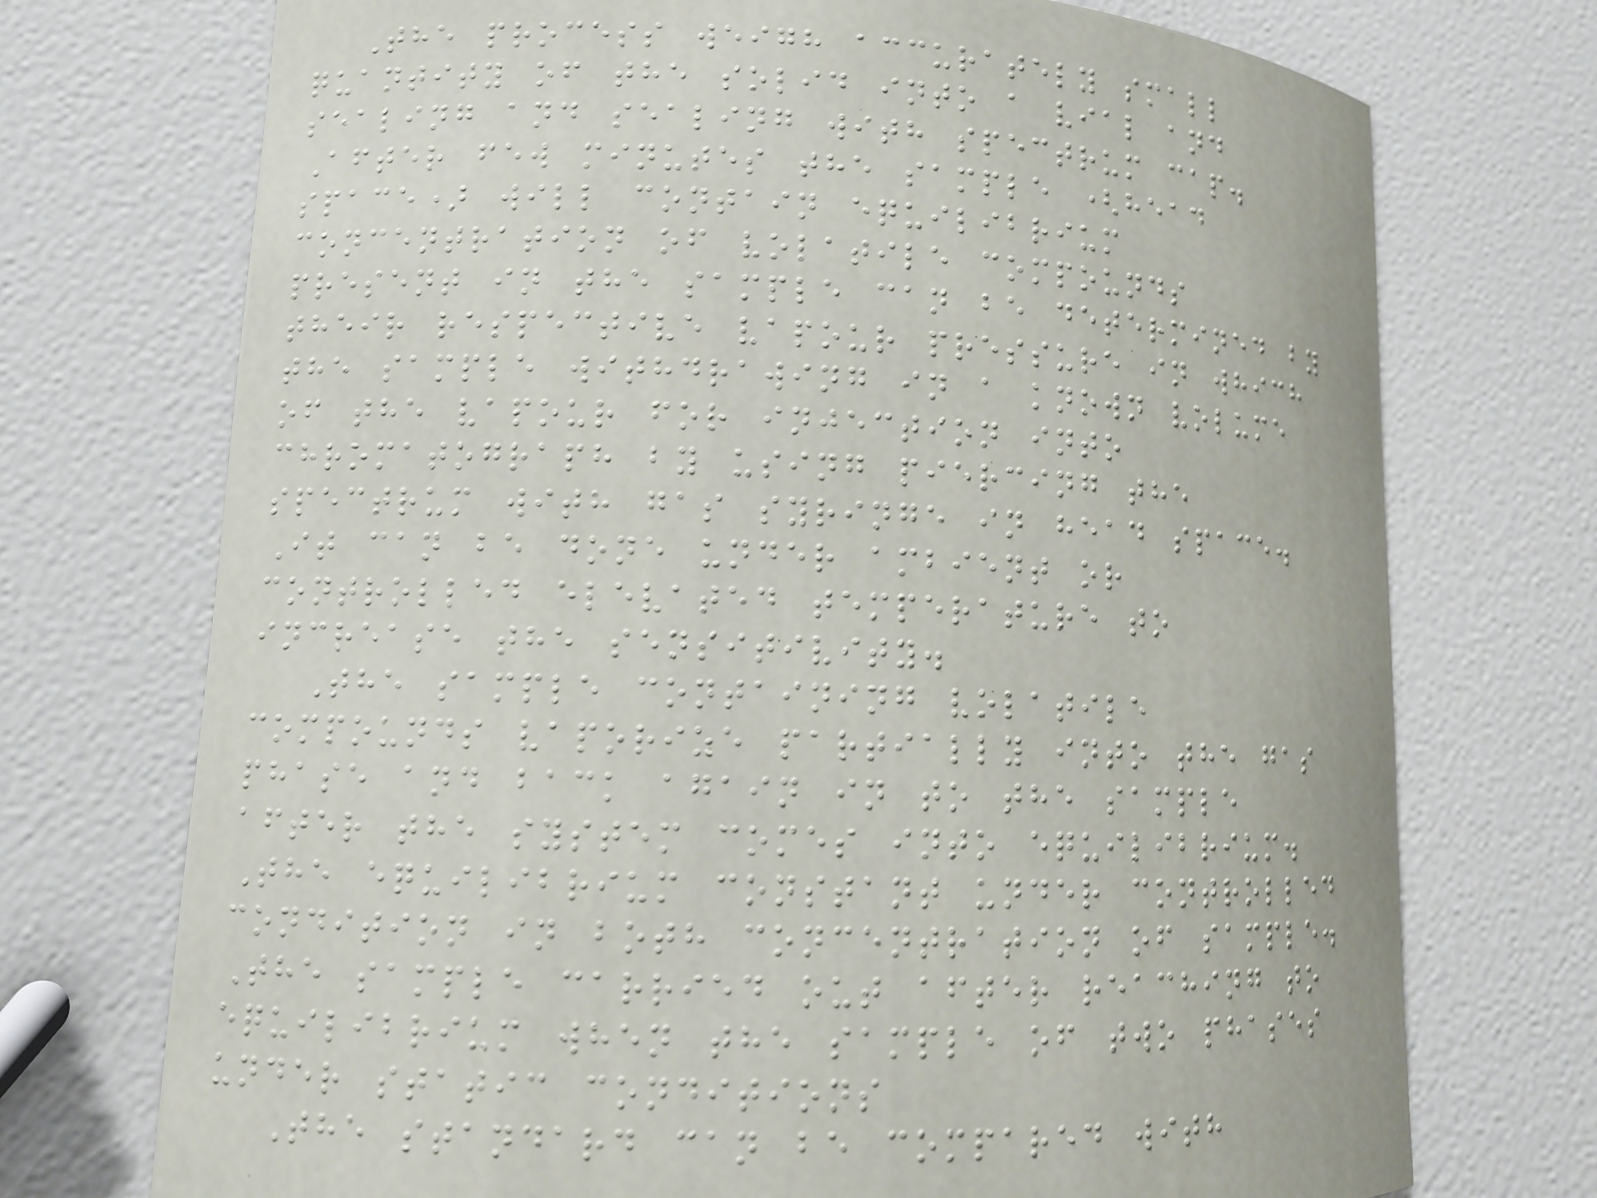The process weigh accurately small
quantity of the solid into a vial and
sealing and sealing with spectrum cap.
After few minutes the sample (head
space) will contain equilibrium
concentration of volatile compounds
present in the sample can be determined by
their respective vapour pressure in which
the sample withdrawing in a known volume
of the vapour for injection into
chromatograph by using piercing the
spectrum with gas syringe in head space.
It can be done under ambient or
controlled elevated temperature to
increase the sensitivity.
The sample containing volatile
compounds vaporize partially into the gas
phase and back again in to the sample
after the system comes into equilibrium.
The equilibrium constant under controlled
condition in both concentration of sample.
The sample carried out after reaching to
equilibrium when the sample of two phases
under static conditions
The standard can be compared with
